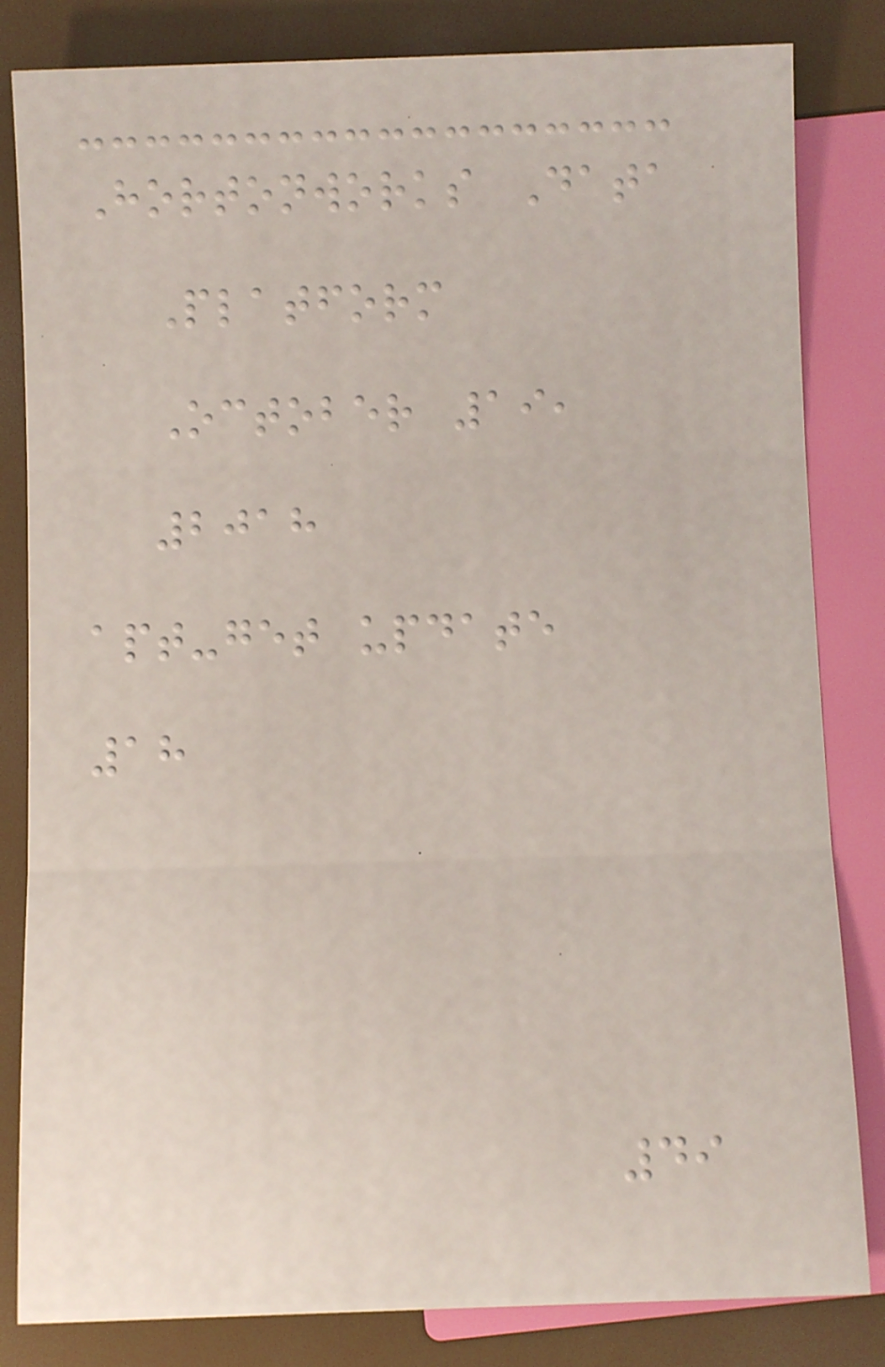Hortonworks Data
Platform
October 19,
2018
apt-get update
18
49
